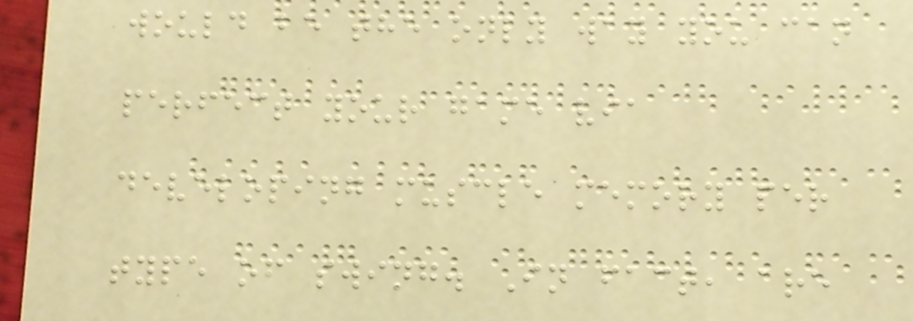would be the only way you can
perfect your game via
developing muscle memory per
type of swing. In fact, are
